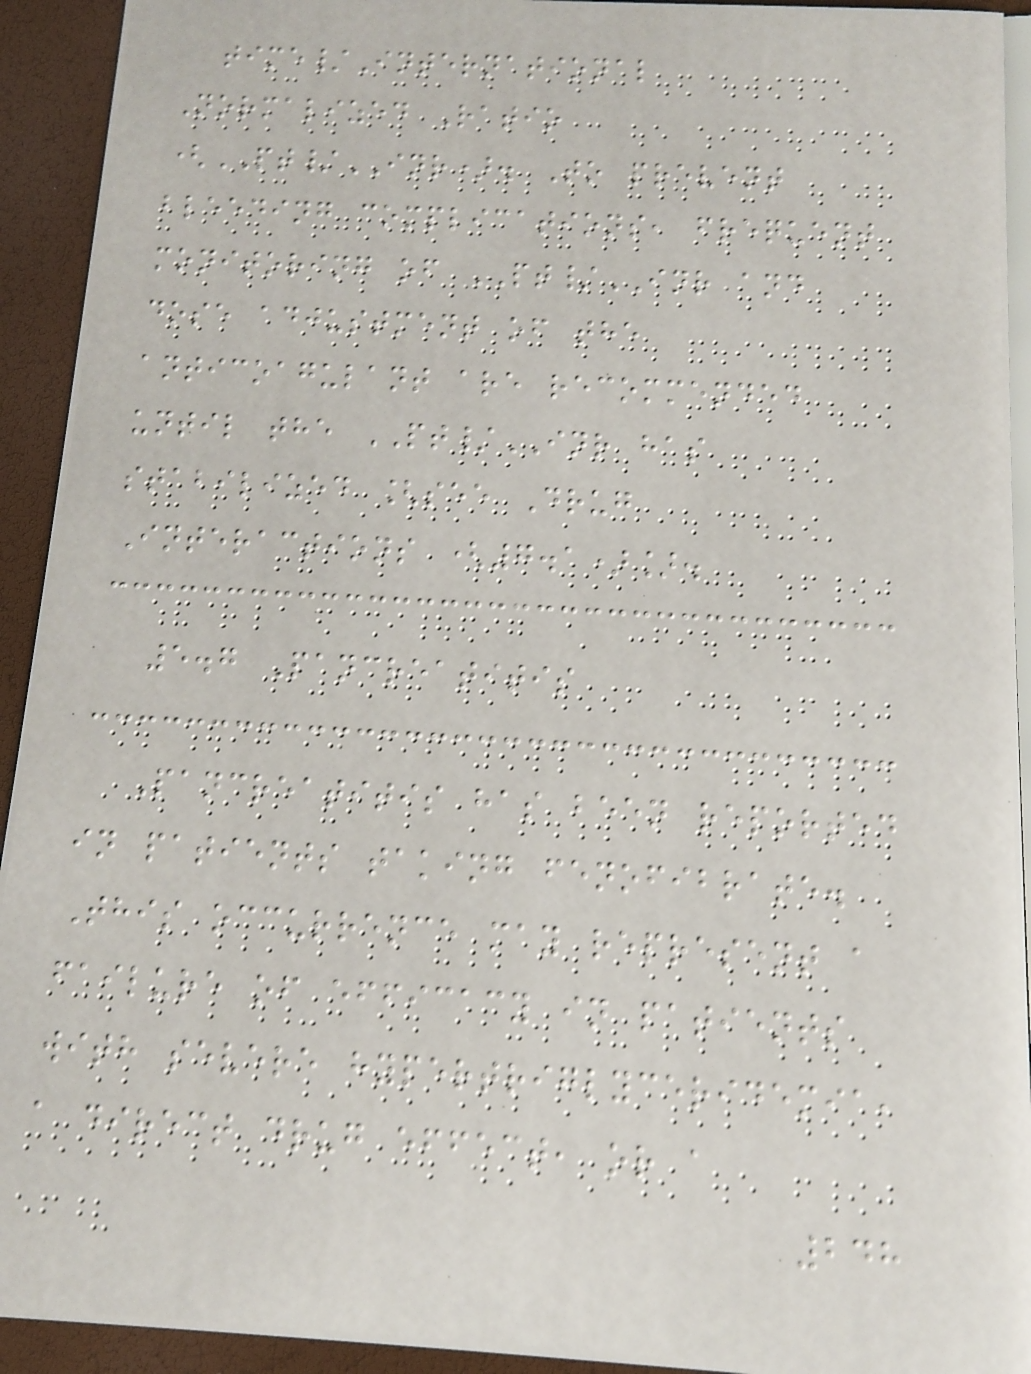time/International
Normalized Ratio
(PT/INR). To prevent
bleeding complications, frequent
monitoring of PT/INR and
dose adjustment of the
anticoagulant are recommended
until the PT/INR has
stabilized [see Drug
Interactions (7.1)].
5.7 Pancreatitis
Pancreatitis has been reported
in patients taking fenofibrate.
This occurrence may represent a
failure of efficacy in patients
with severe hypertriglyceridemia,
a direct drug effect, or a
248
